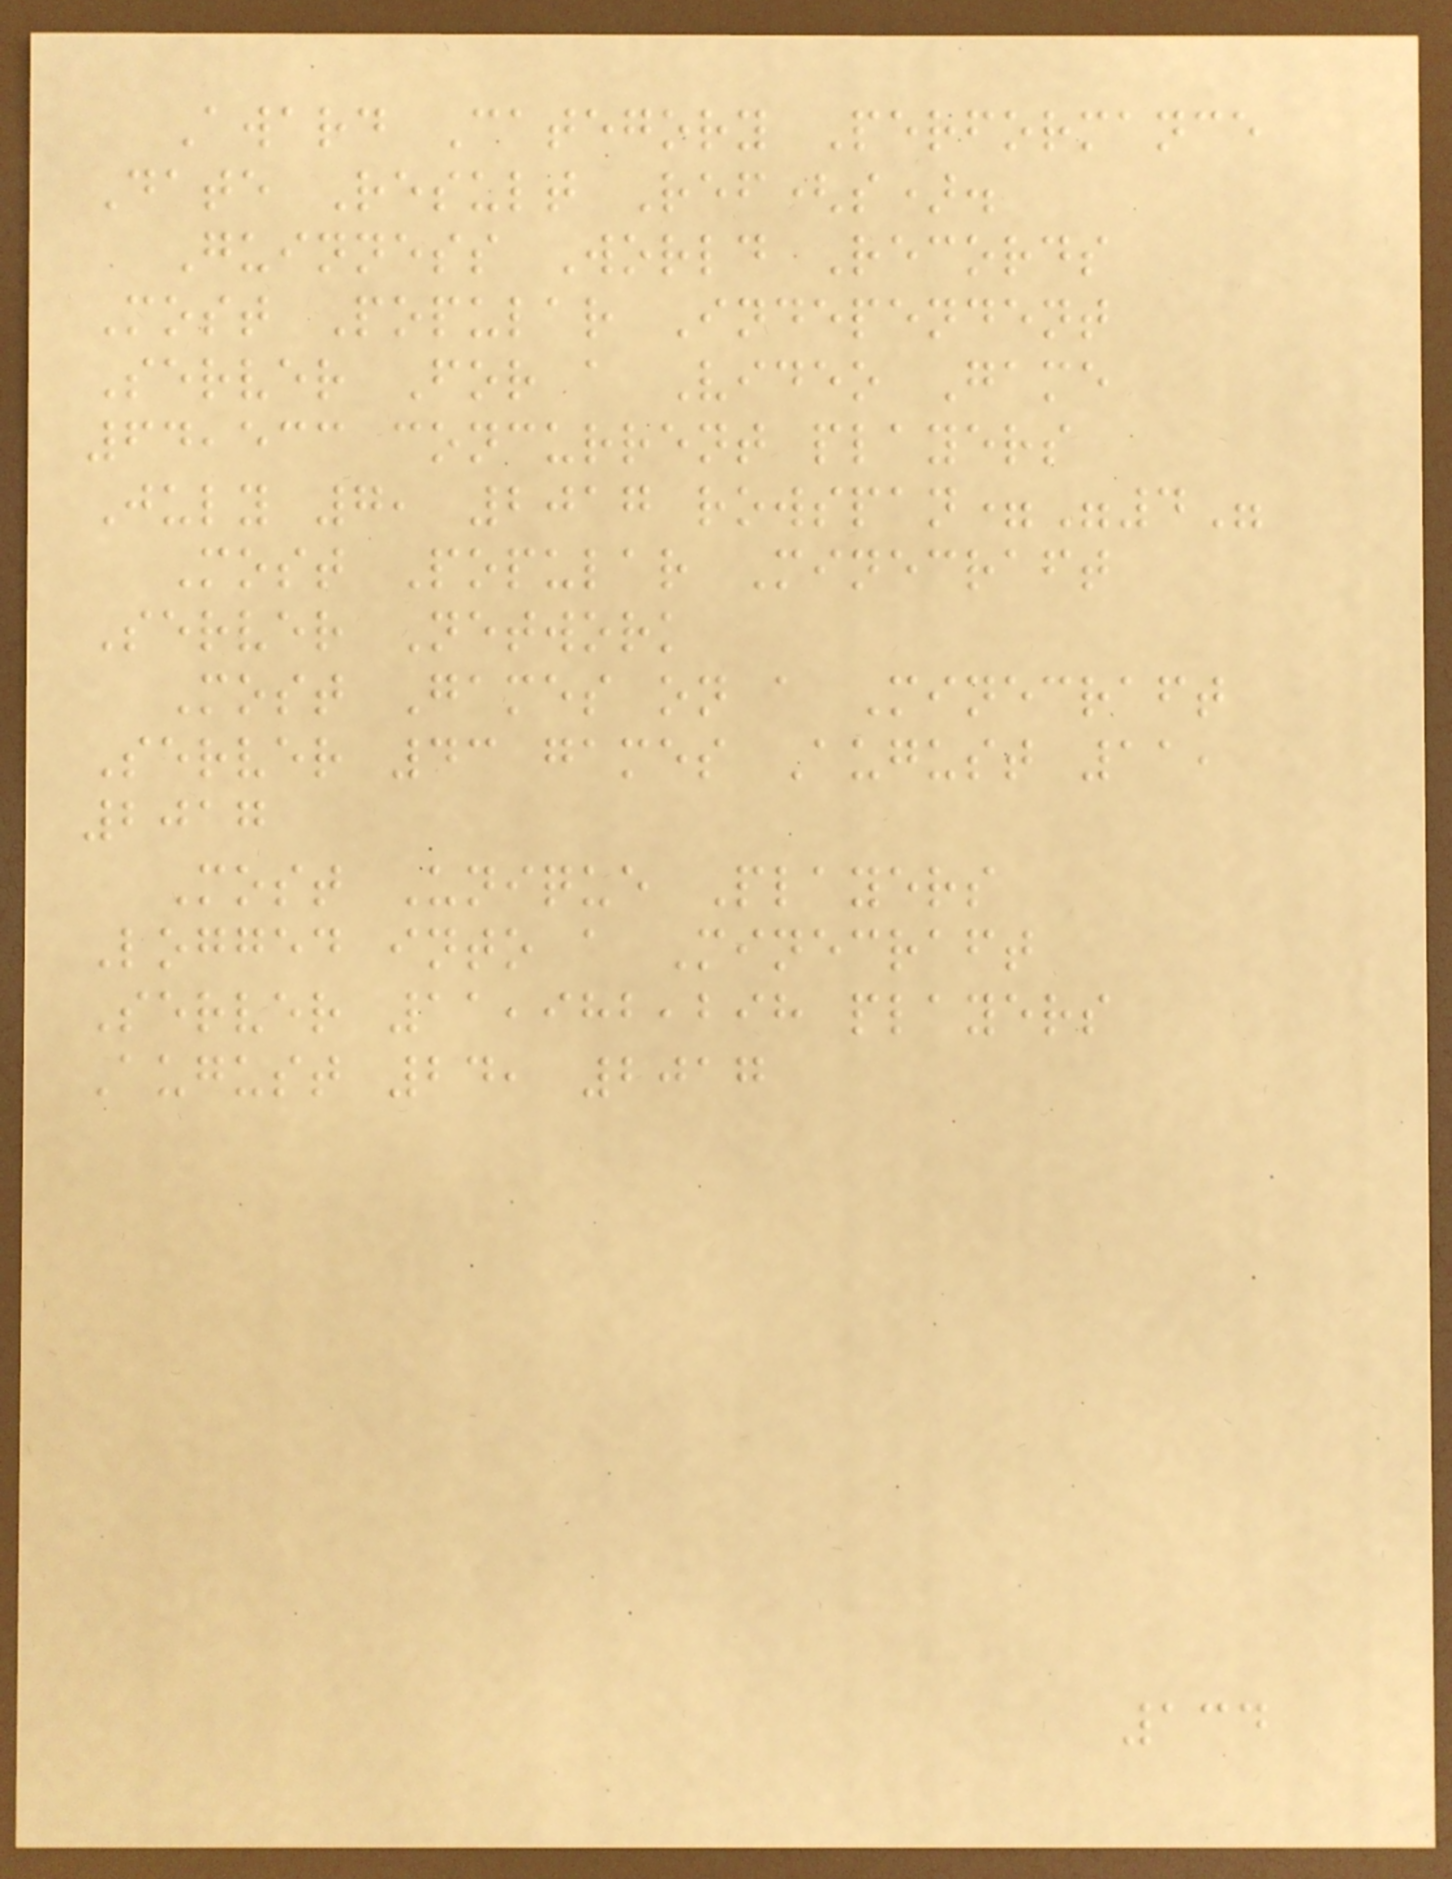Award Category Performance
Date Result Ref(s).
Guinness World Records
Most Popular Independent
Server For a Video Game
64,533 concurrent players
July 7, 2017 rowspan="4"
Most Popular Minecraft
Server Network
Most Games on a Minecraft
Server 43 games August 11,
2017
Most Unique Players
Logged into a Minecraft
Server 11,982,298 players
August 24, 2017
134
